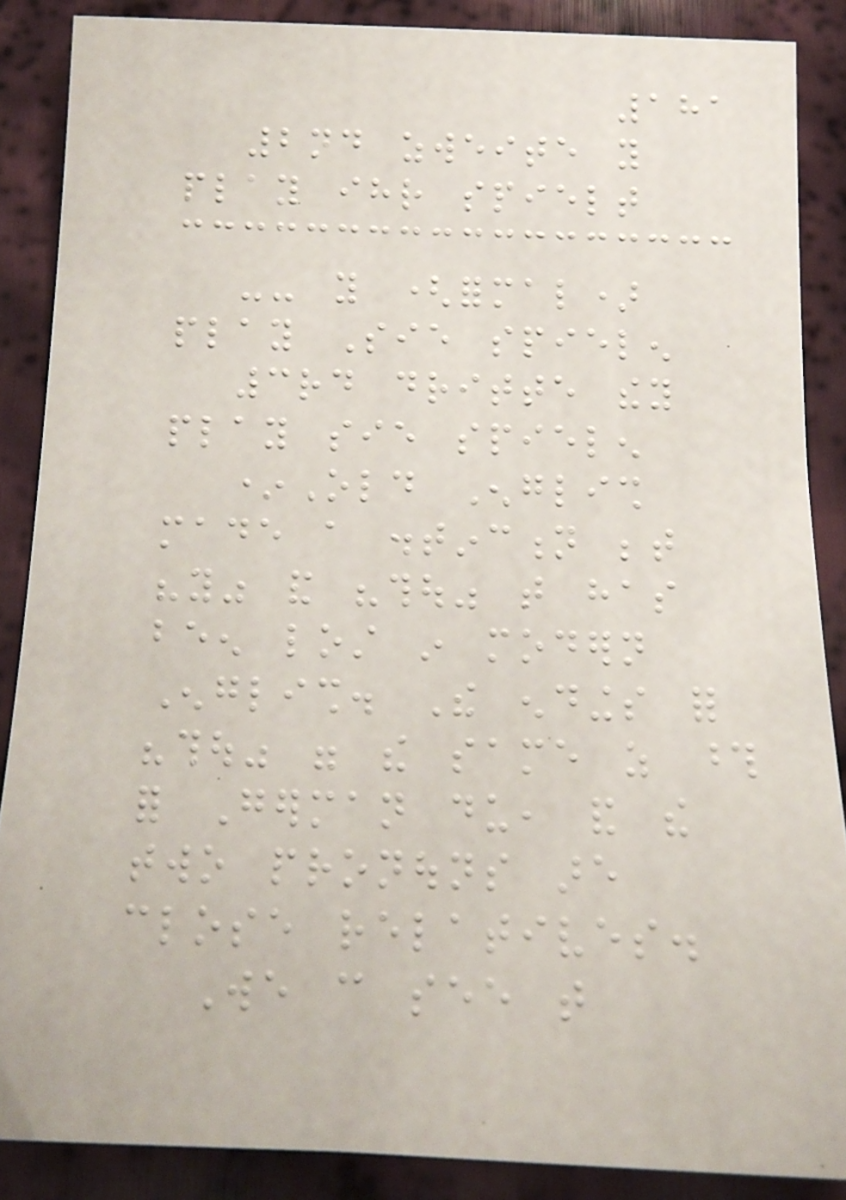181
2nd zweite you
play ihr spielt
-- you (formal)
play Sie spielen
3rd dritte they
play sie spielen
*Old English
made a distinction between
"you" and "thou" that has
been lost in modern
English. The endings for
"thou" were the same as those
for German du, and the
two pronouns are
close relatives.
We can see that
